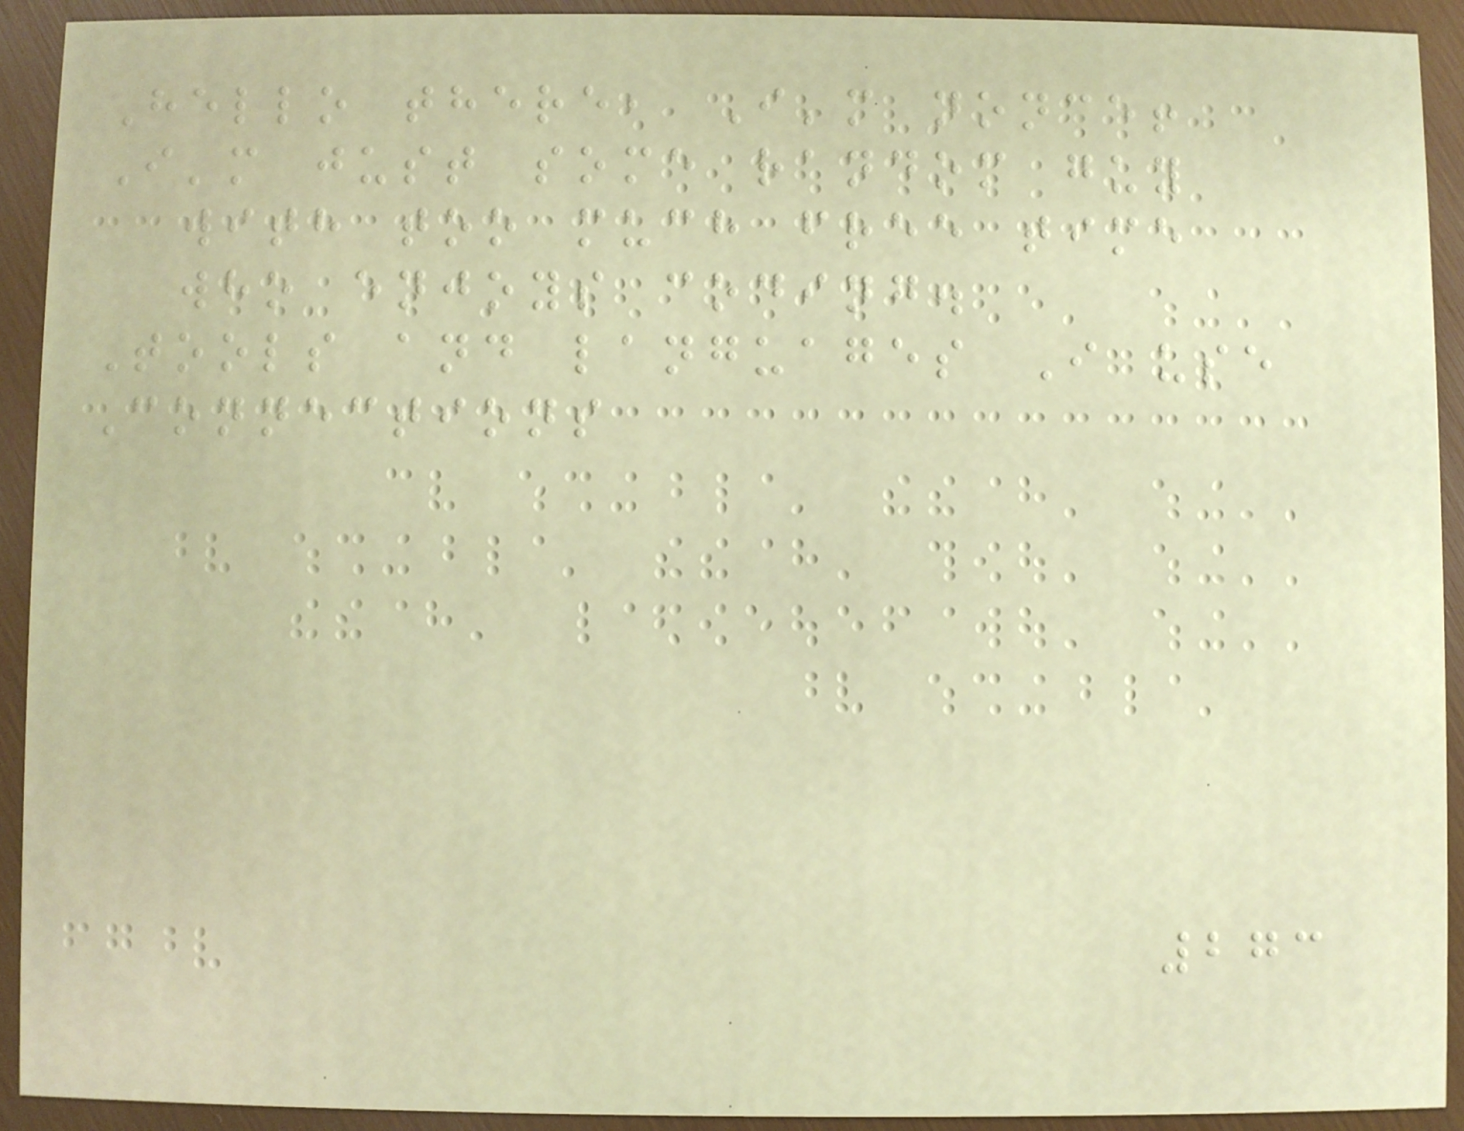Hello there, I'm nonce!
I'm just some random guy
with too much free time
who enjoys coding.
Tools and languages I use
Connections
273
